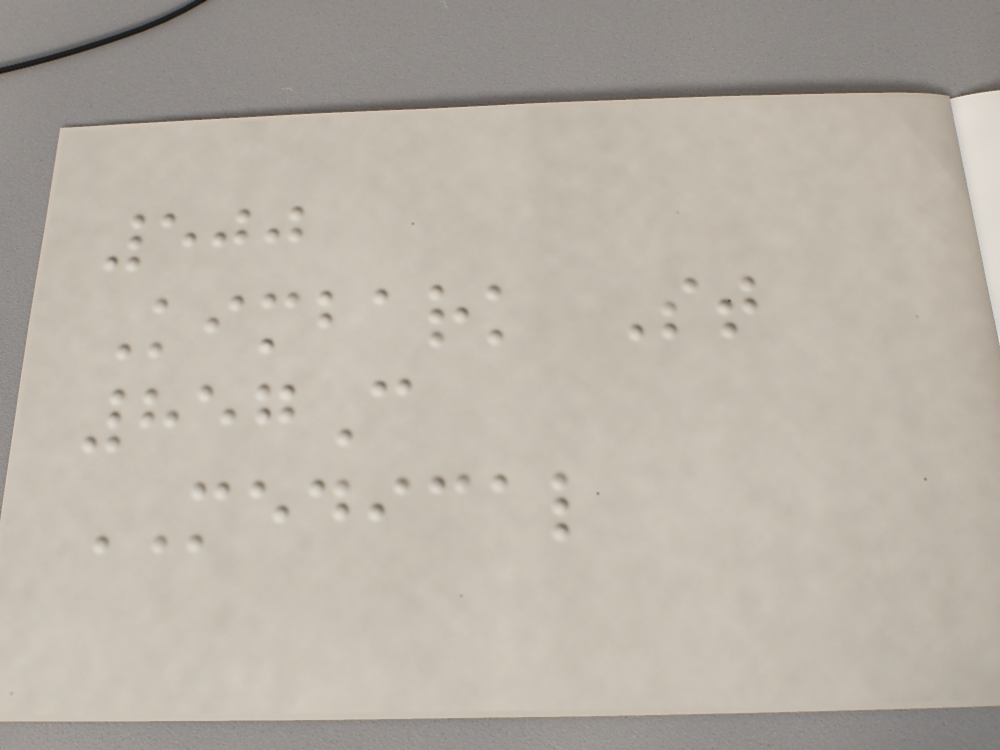500
Kimbark St
857C
MEDICAL
